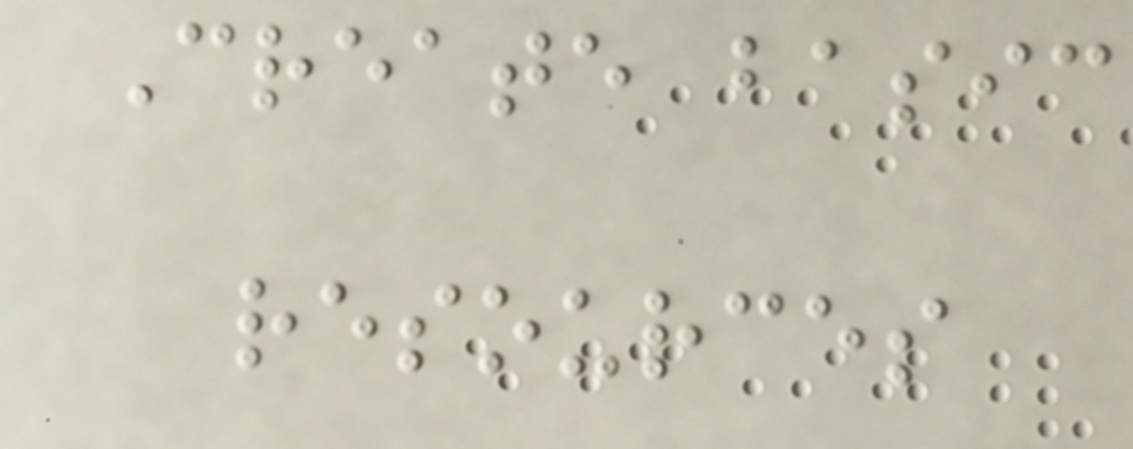Create basic
resources
